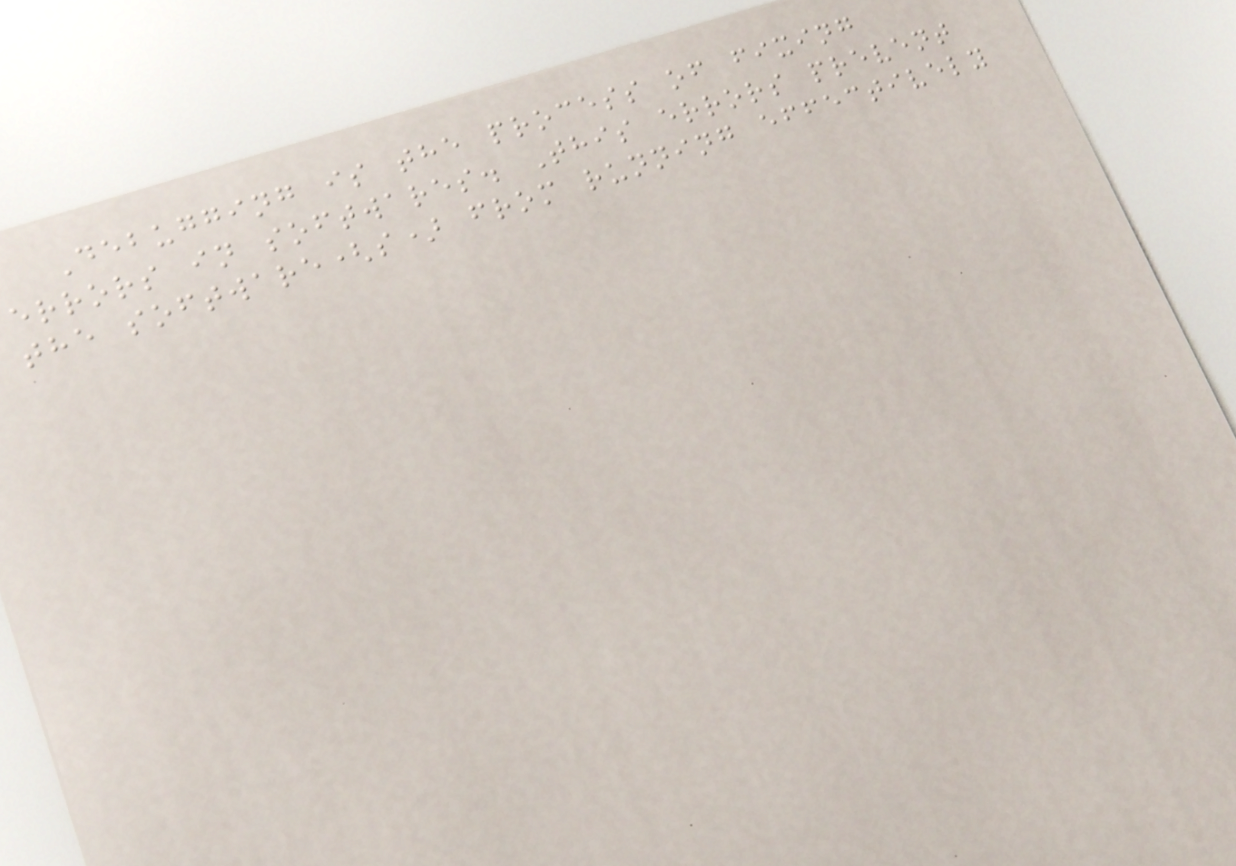Debugging is the process of fixing
errors in softwares. This errors prevent
the software(s) from running effectively
